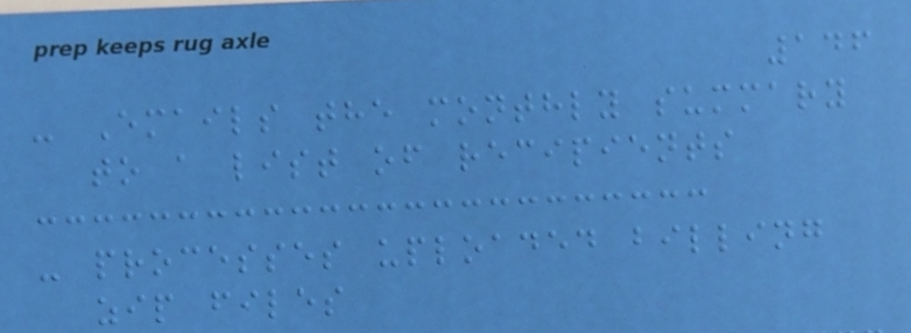146
- Emails the monthly summary
to a list of recipients
- processes uploaded billing
zip files
